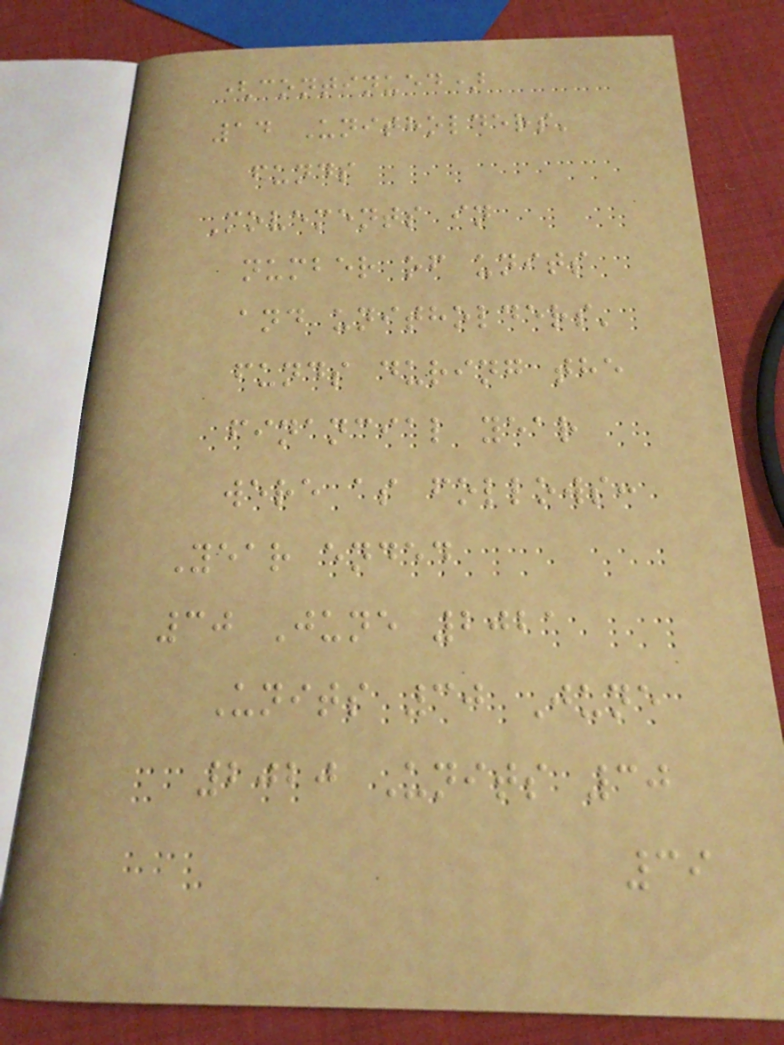(continued)
14 Unitholders'
funds
Movements in
number of units
and unitholders'
funds during the
financial year
were as follows:
Year ended
30 June 2021
Units 30 June
2020 Units 30
39
